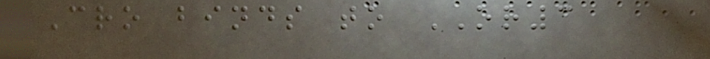Cro binds to OR3
